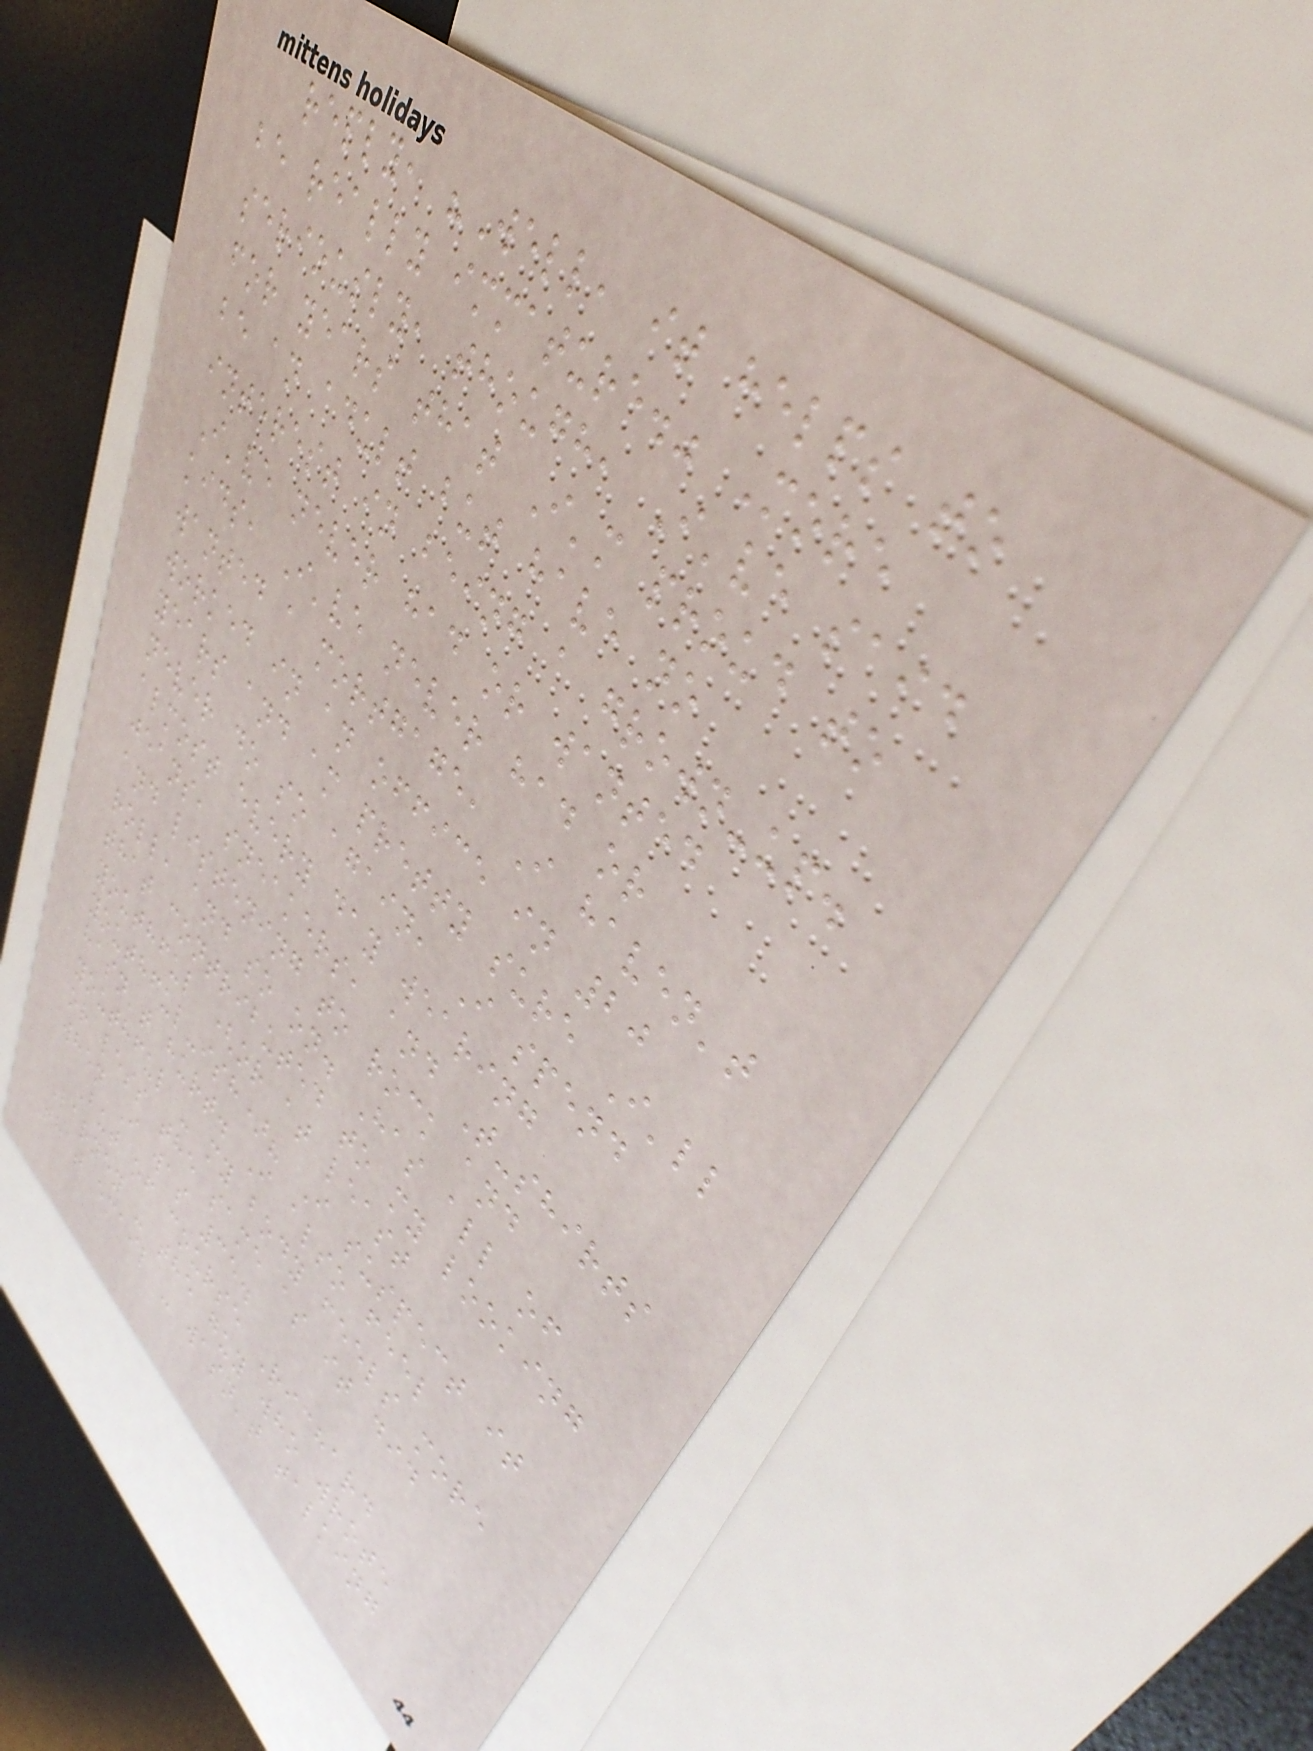reply, "Well, it helps to
be really immature." More
seriously, though, I've said
for years that I'm proud to
be an adult but have no
interest in being a grown-up.
I've never had or wanted
kids, I've never had or
wanted a mortgage, I haven't
worked in an office in 20
years and am pretty sure I'll
never do so again, I spend
almost every day wearing
jeans, sneakers, and T-shirts
and listening to rock and
roll, and so on. Has all of
that contributed to my looking
youthful (or at least
youthful-ish)? I suspect it
hasn't hurt. I also feel
youthful - my body feels more
or less the same as it did
when I was 35.
But of course Richard
Barney - the guy who wrote
that email - wasn't talking
